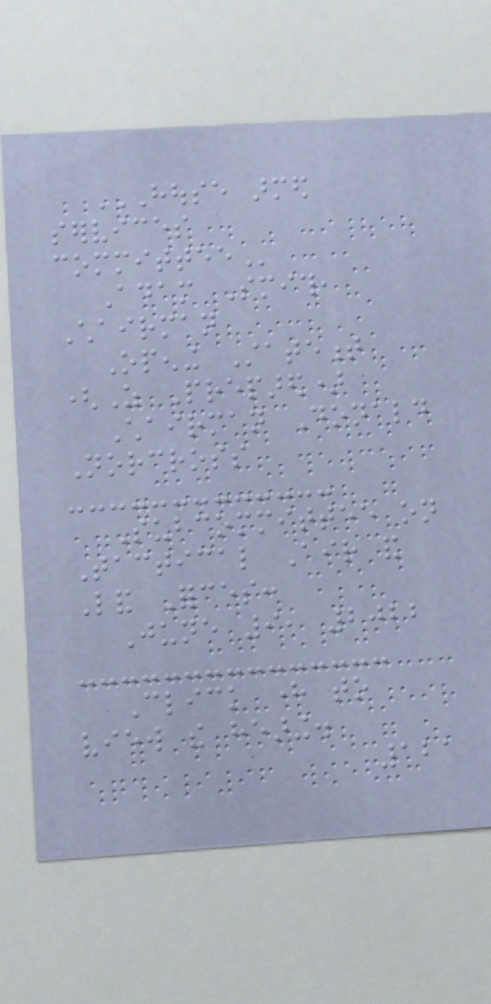HOUSE ARMED
SERVICES
COMMITTEE
Adam Smith,
Chairman
Opening Statement
(As Prepared)
Chairman Donald
Norcross
Subcommittee on
Tactical Air and
Land Forces:
June 9, 2022
Click here to
view the hearing.
121
